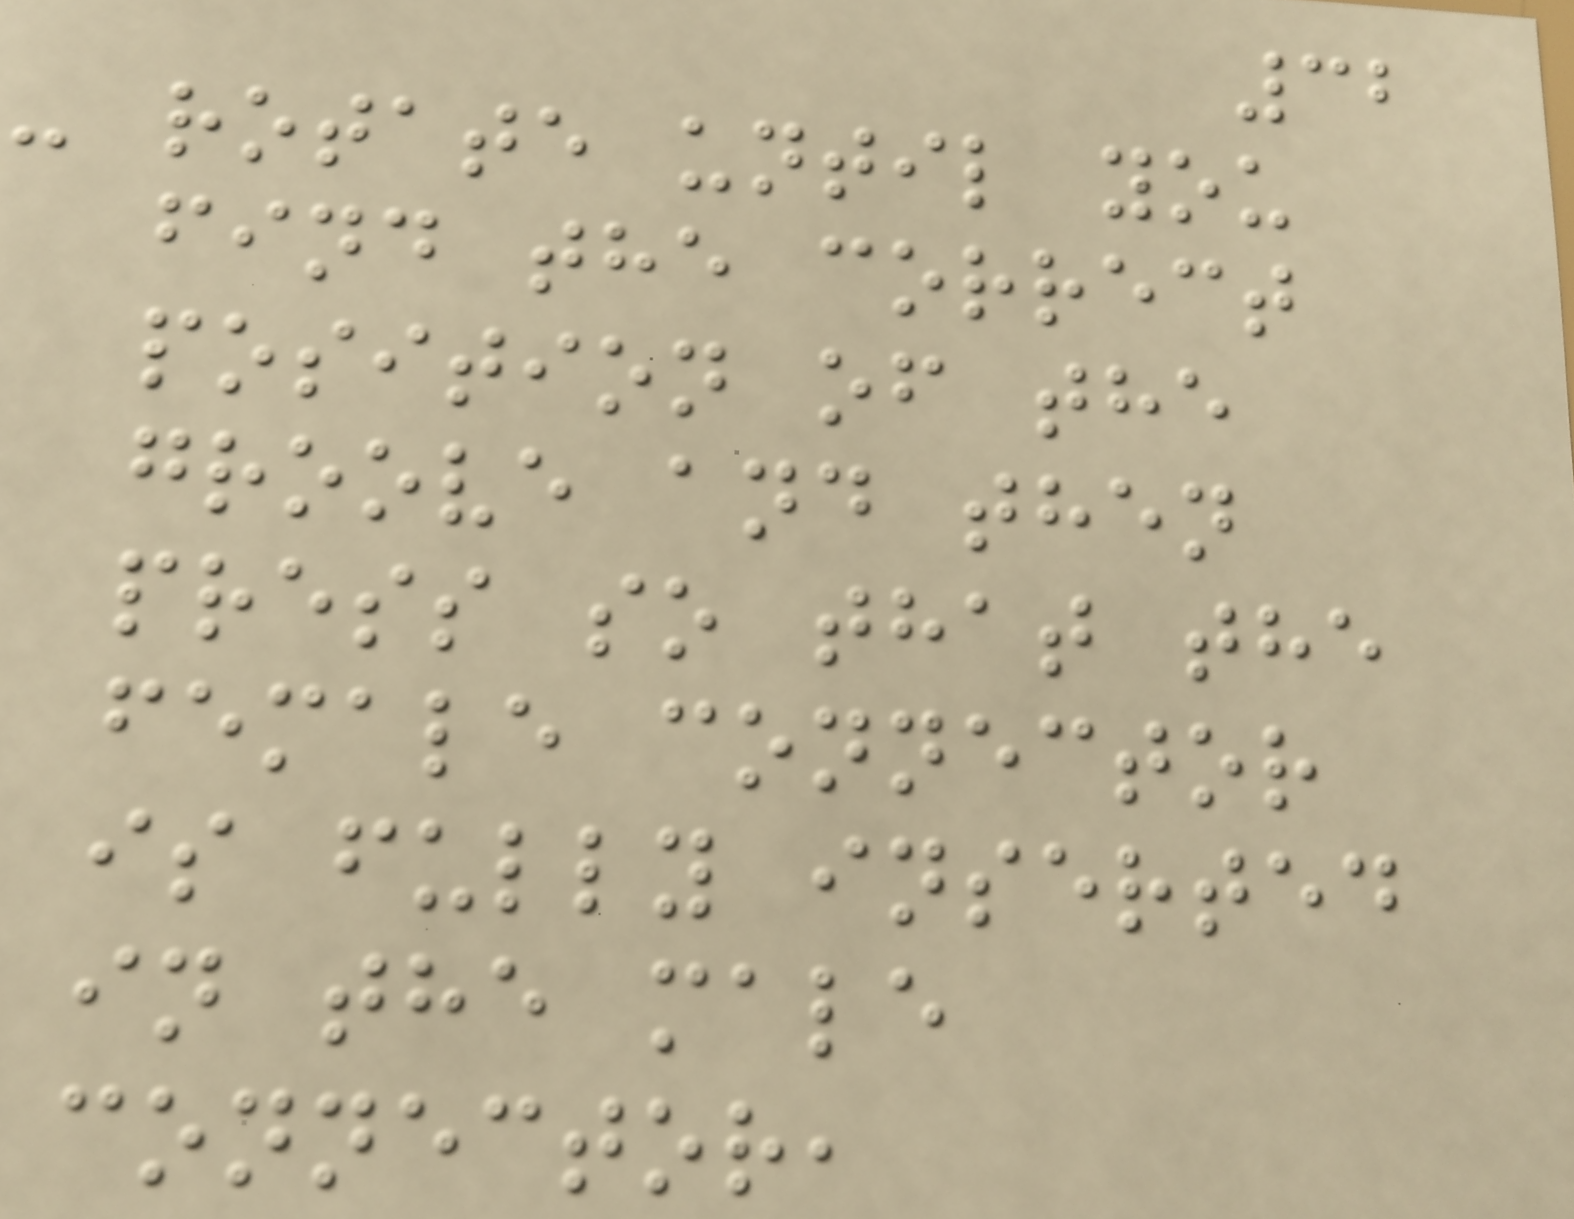32
- rotate until you
find the correct
position of the
groove and then
press so that the
female connector
is fully inserted
in the male
connector,
